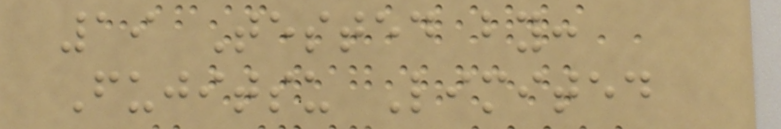19 Tested by:
Fujitsu Limited
